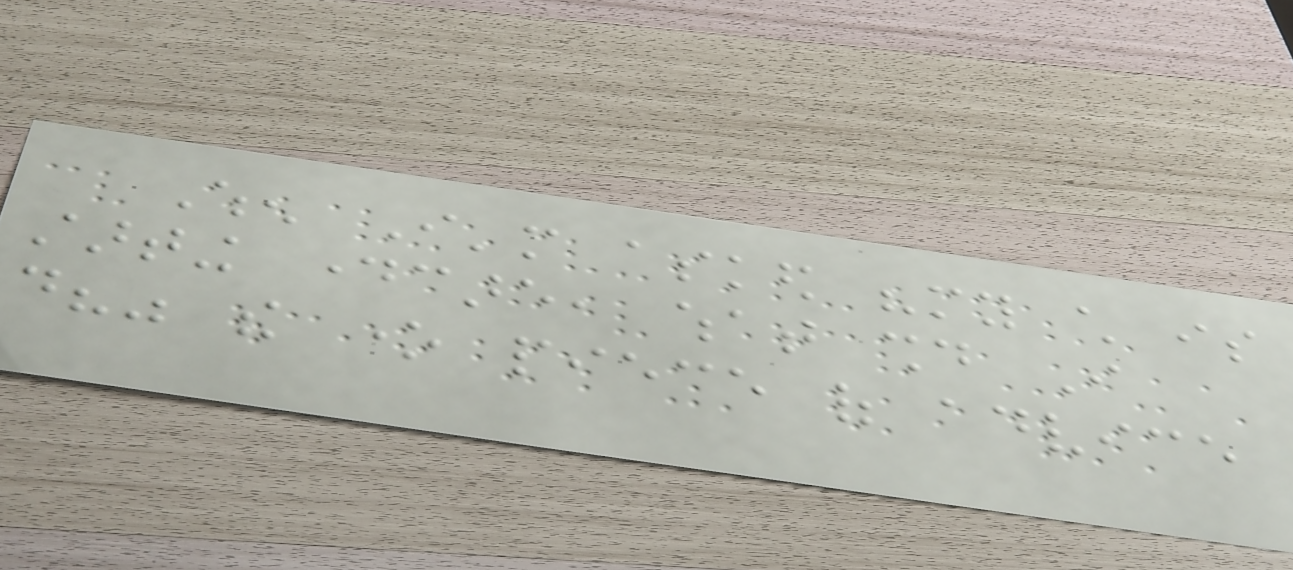When I'm asked "my child is
starting daycare, what should I
do?" the one piece of advice
